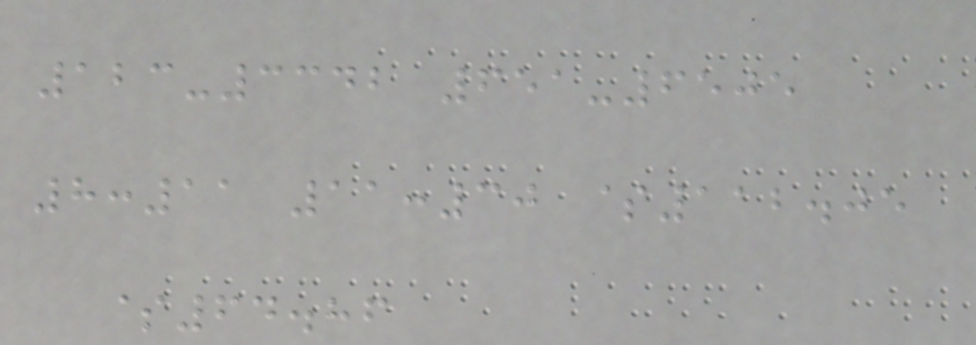123-3342 651-6505
8:11 11:30 $112.05
$64.86
